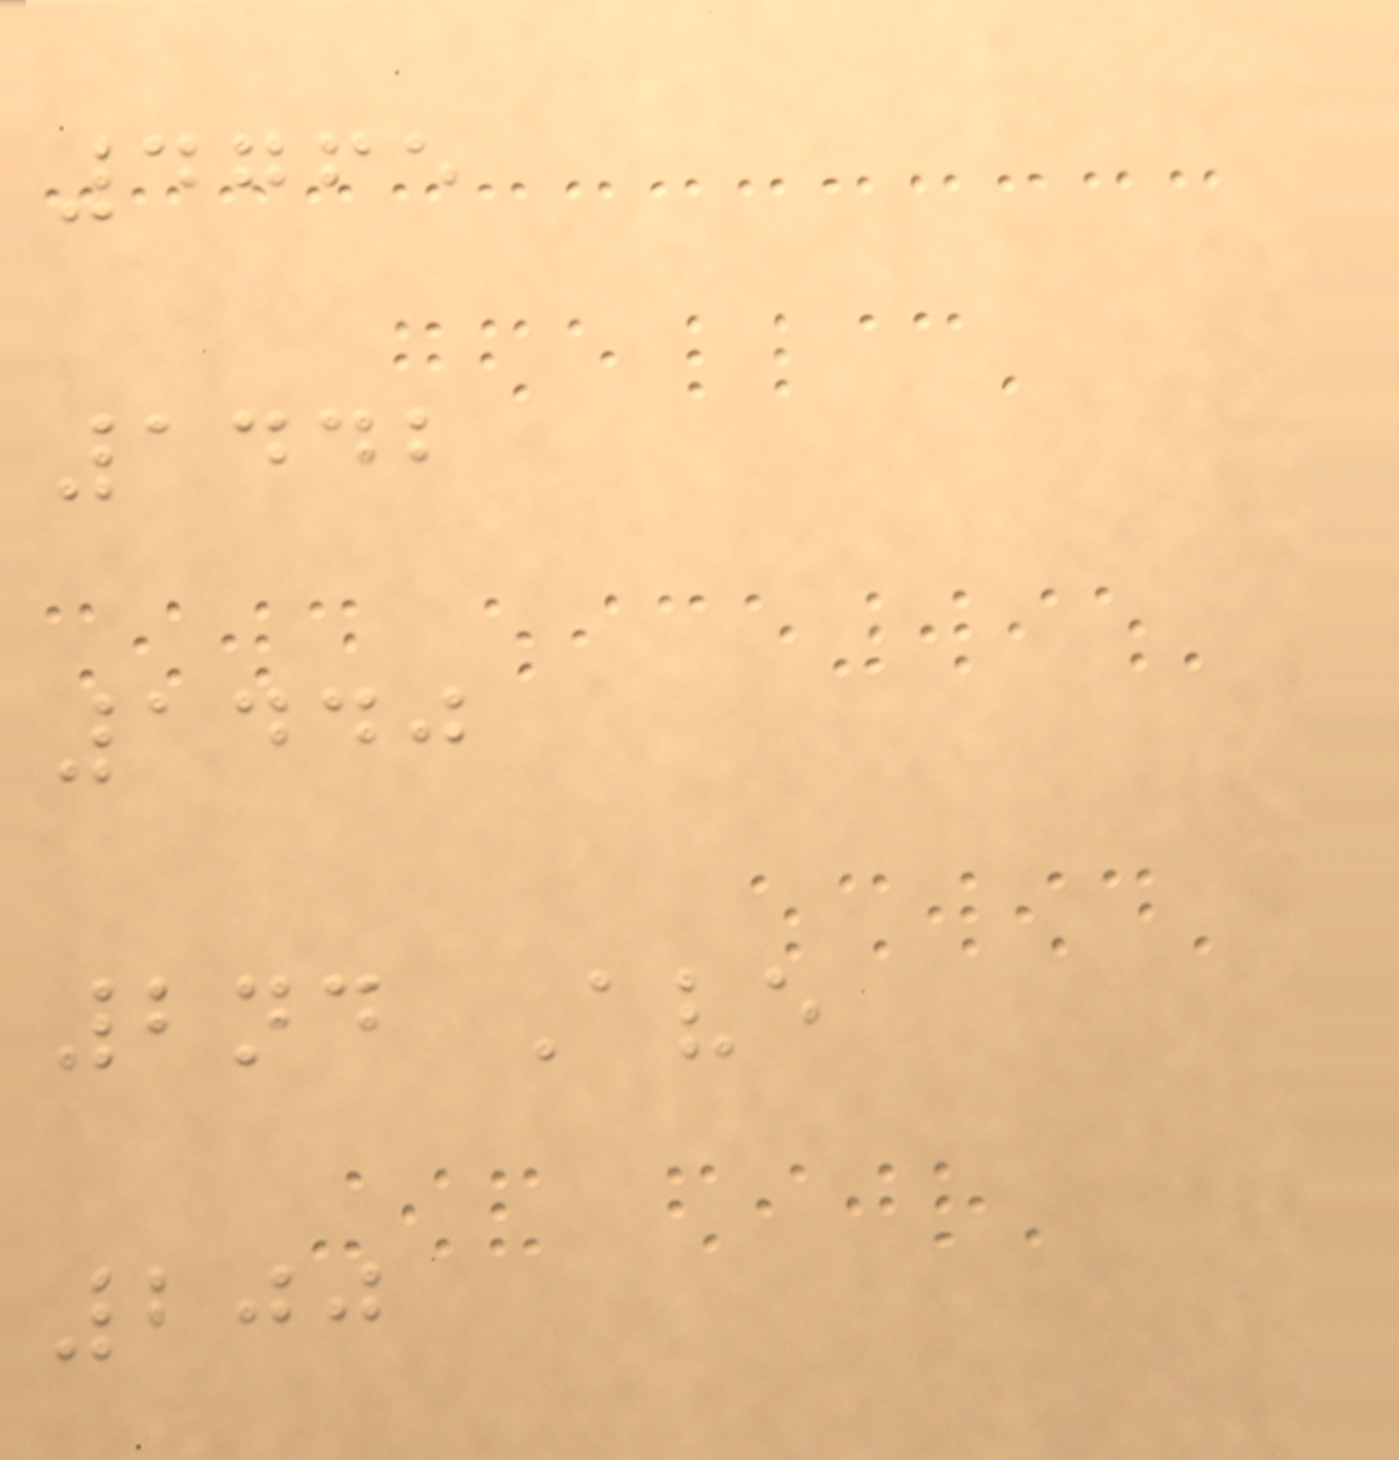4765
1442
1440
2nd Ave
200
